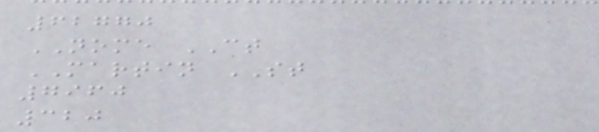62770
NOME CT
MARTIN ST
7960
320
